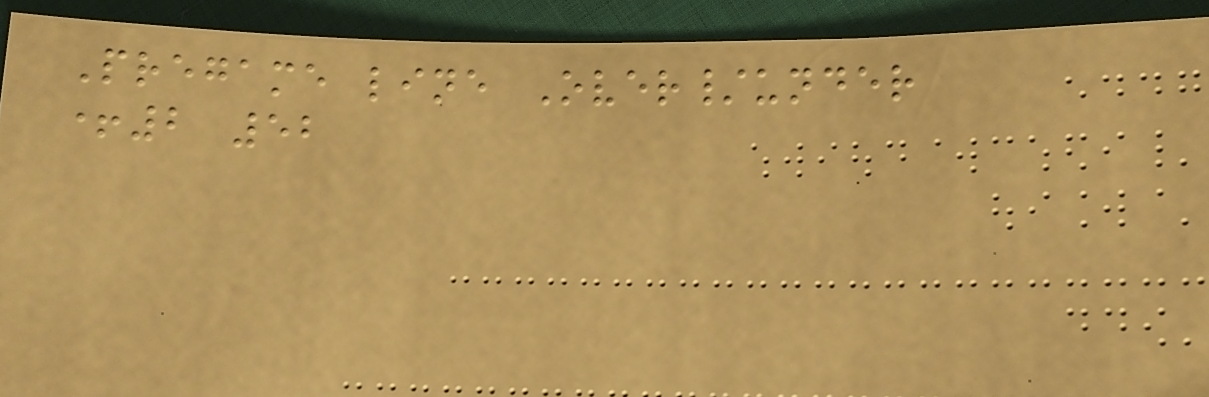Pregame line Over/under
+2 52
